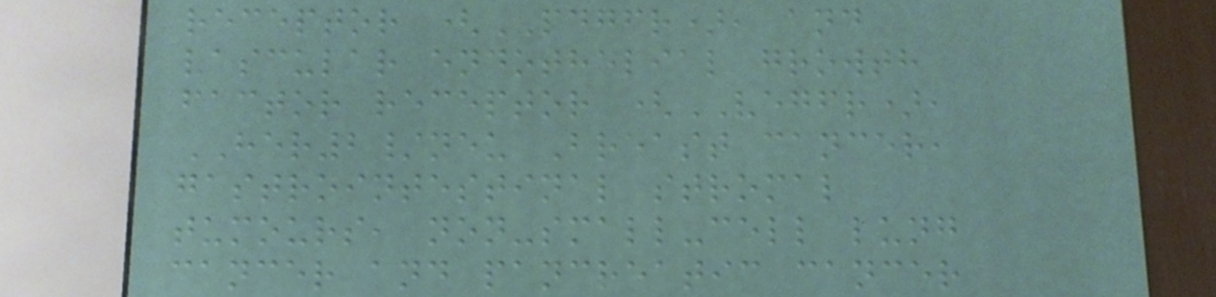receptor (PDGFR), and
vascular endothelial growth
factor receptor (VEGFR),
HER2/neu Breast cancer,
gastrointestinal stromal
tumours, non-small-cell lung
cancer and pancreatic cancer
